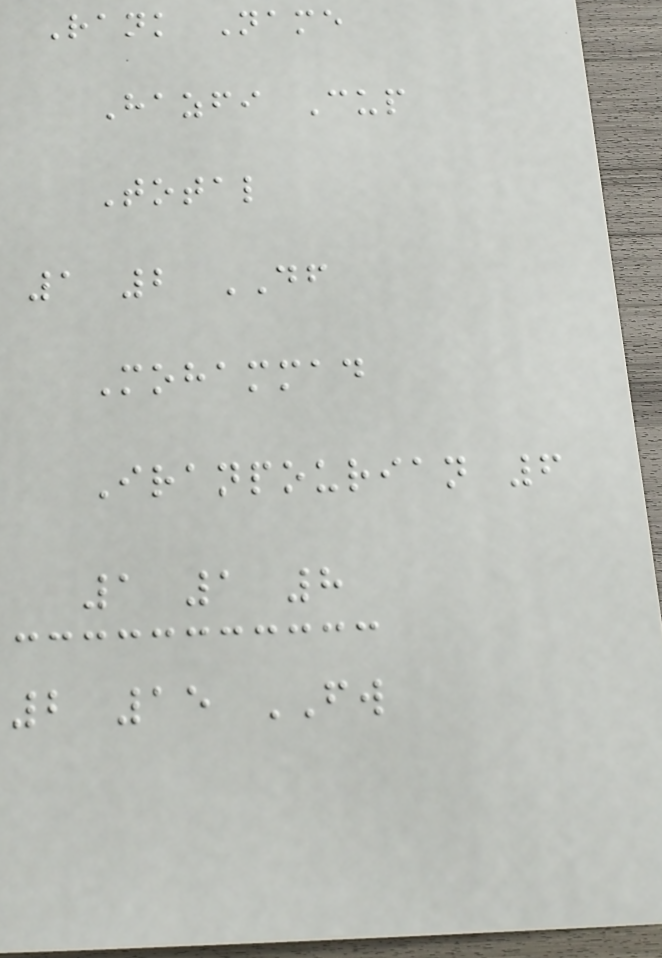Rank Name
Hazfi Cup
Total
1 2 DF
Mohammad
Iranpourian 6
1 1 8
2 15 FW
